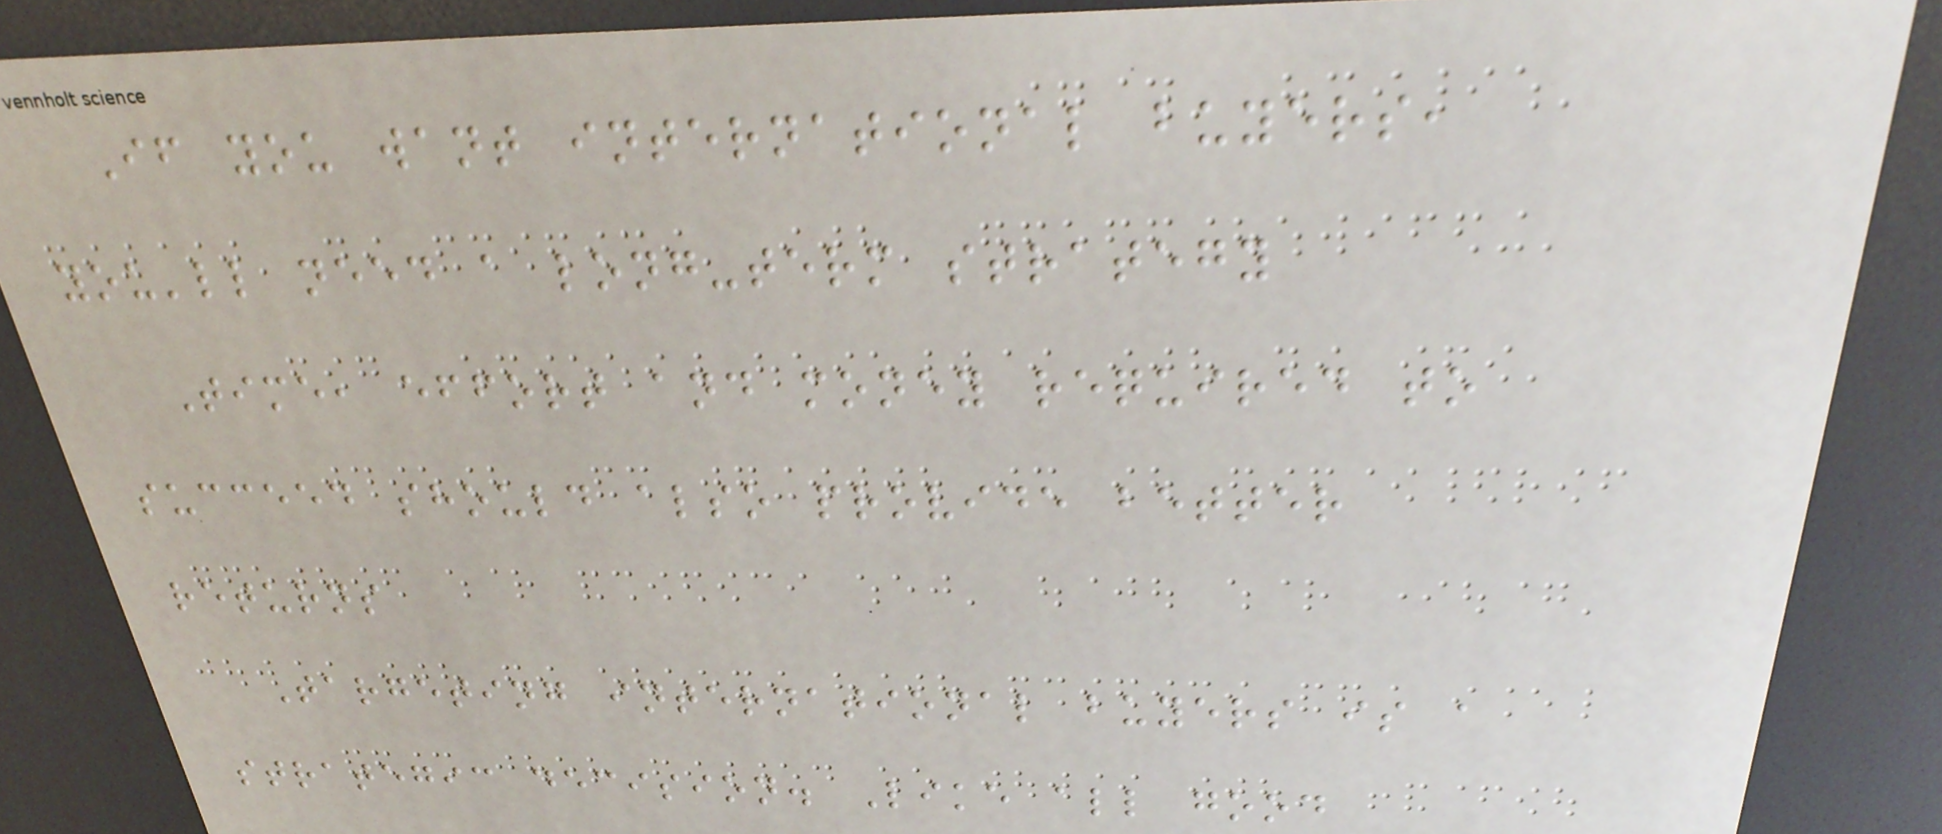If you want international buyers,
you'll need a long-term strategy
Time, effort and money required to
succeed should also provide better
returns
Targeting international buyers is a
strategic decision. Like all good
